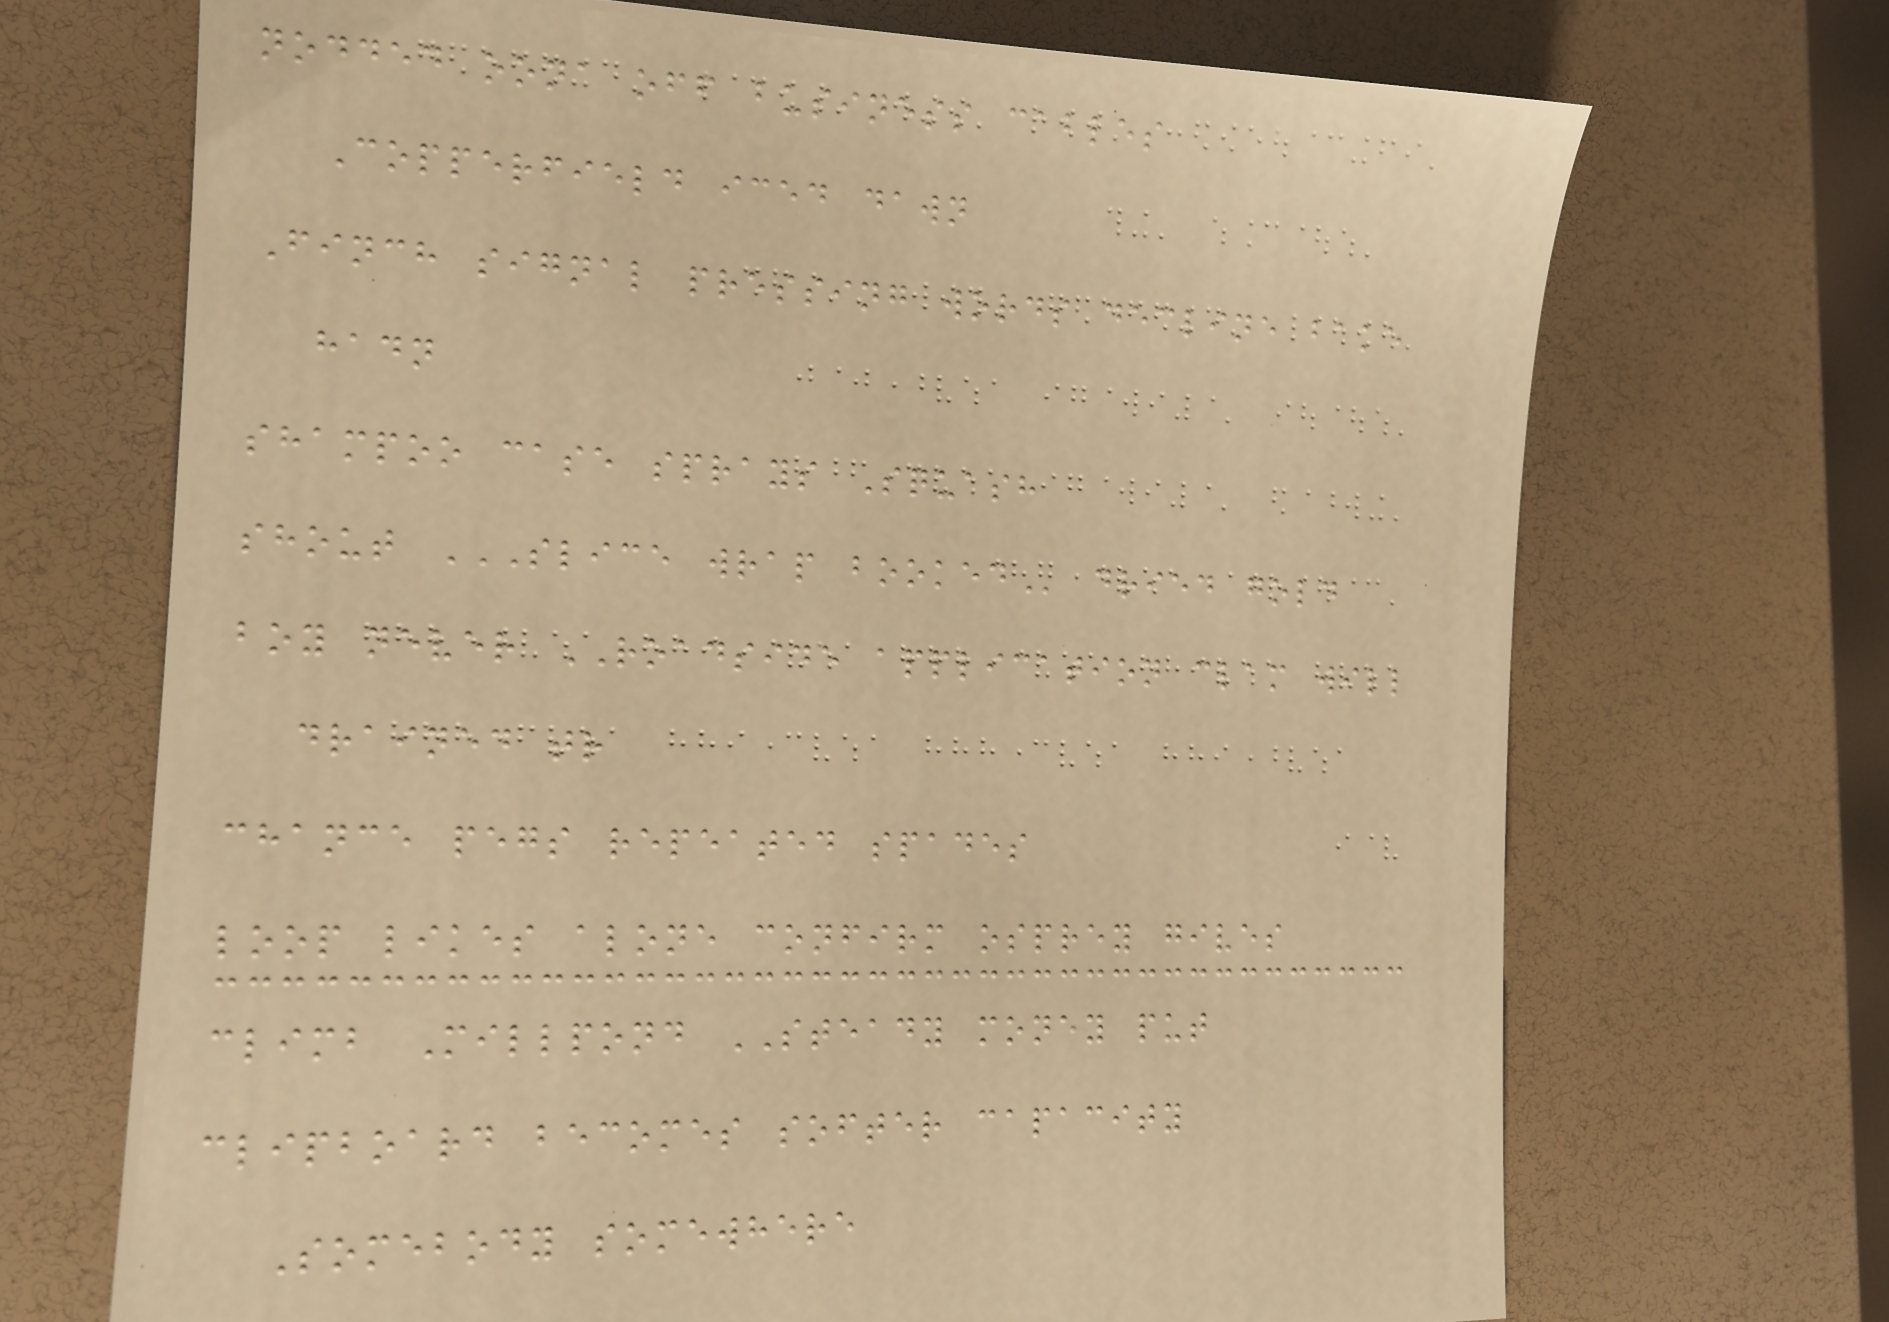nodded oona off business cables
Copperfield iced dawn
Finch signal pressing words decline bake
hadn
shampoo case sprays Squash
shout SLICE WRAP BOOKED dried gold
boy never ROADSIDE application clam will
drained tr
chance pegs repeated spades
loop likes alone confirm osprey gives
climb Millpond STEADY money put
clipboard becomes softer capacity
Somebody somewhere
